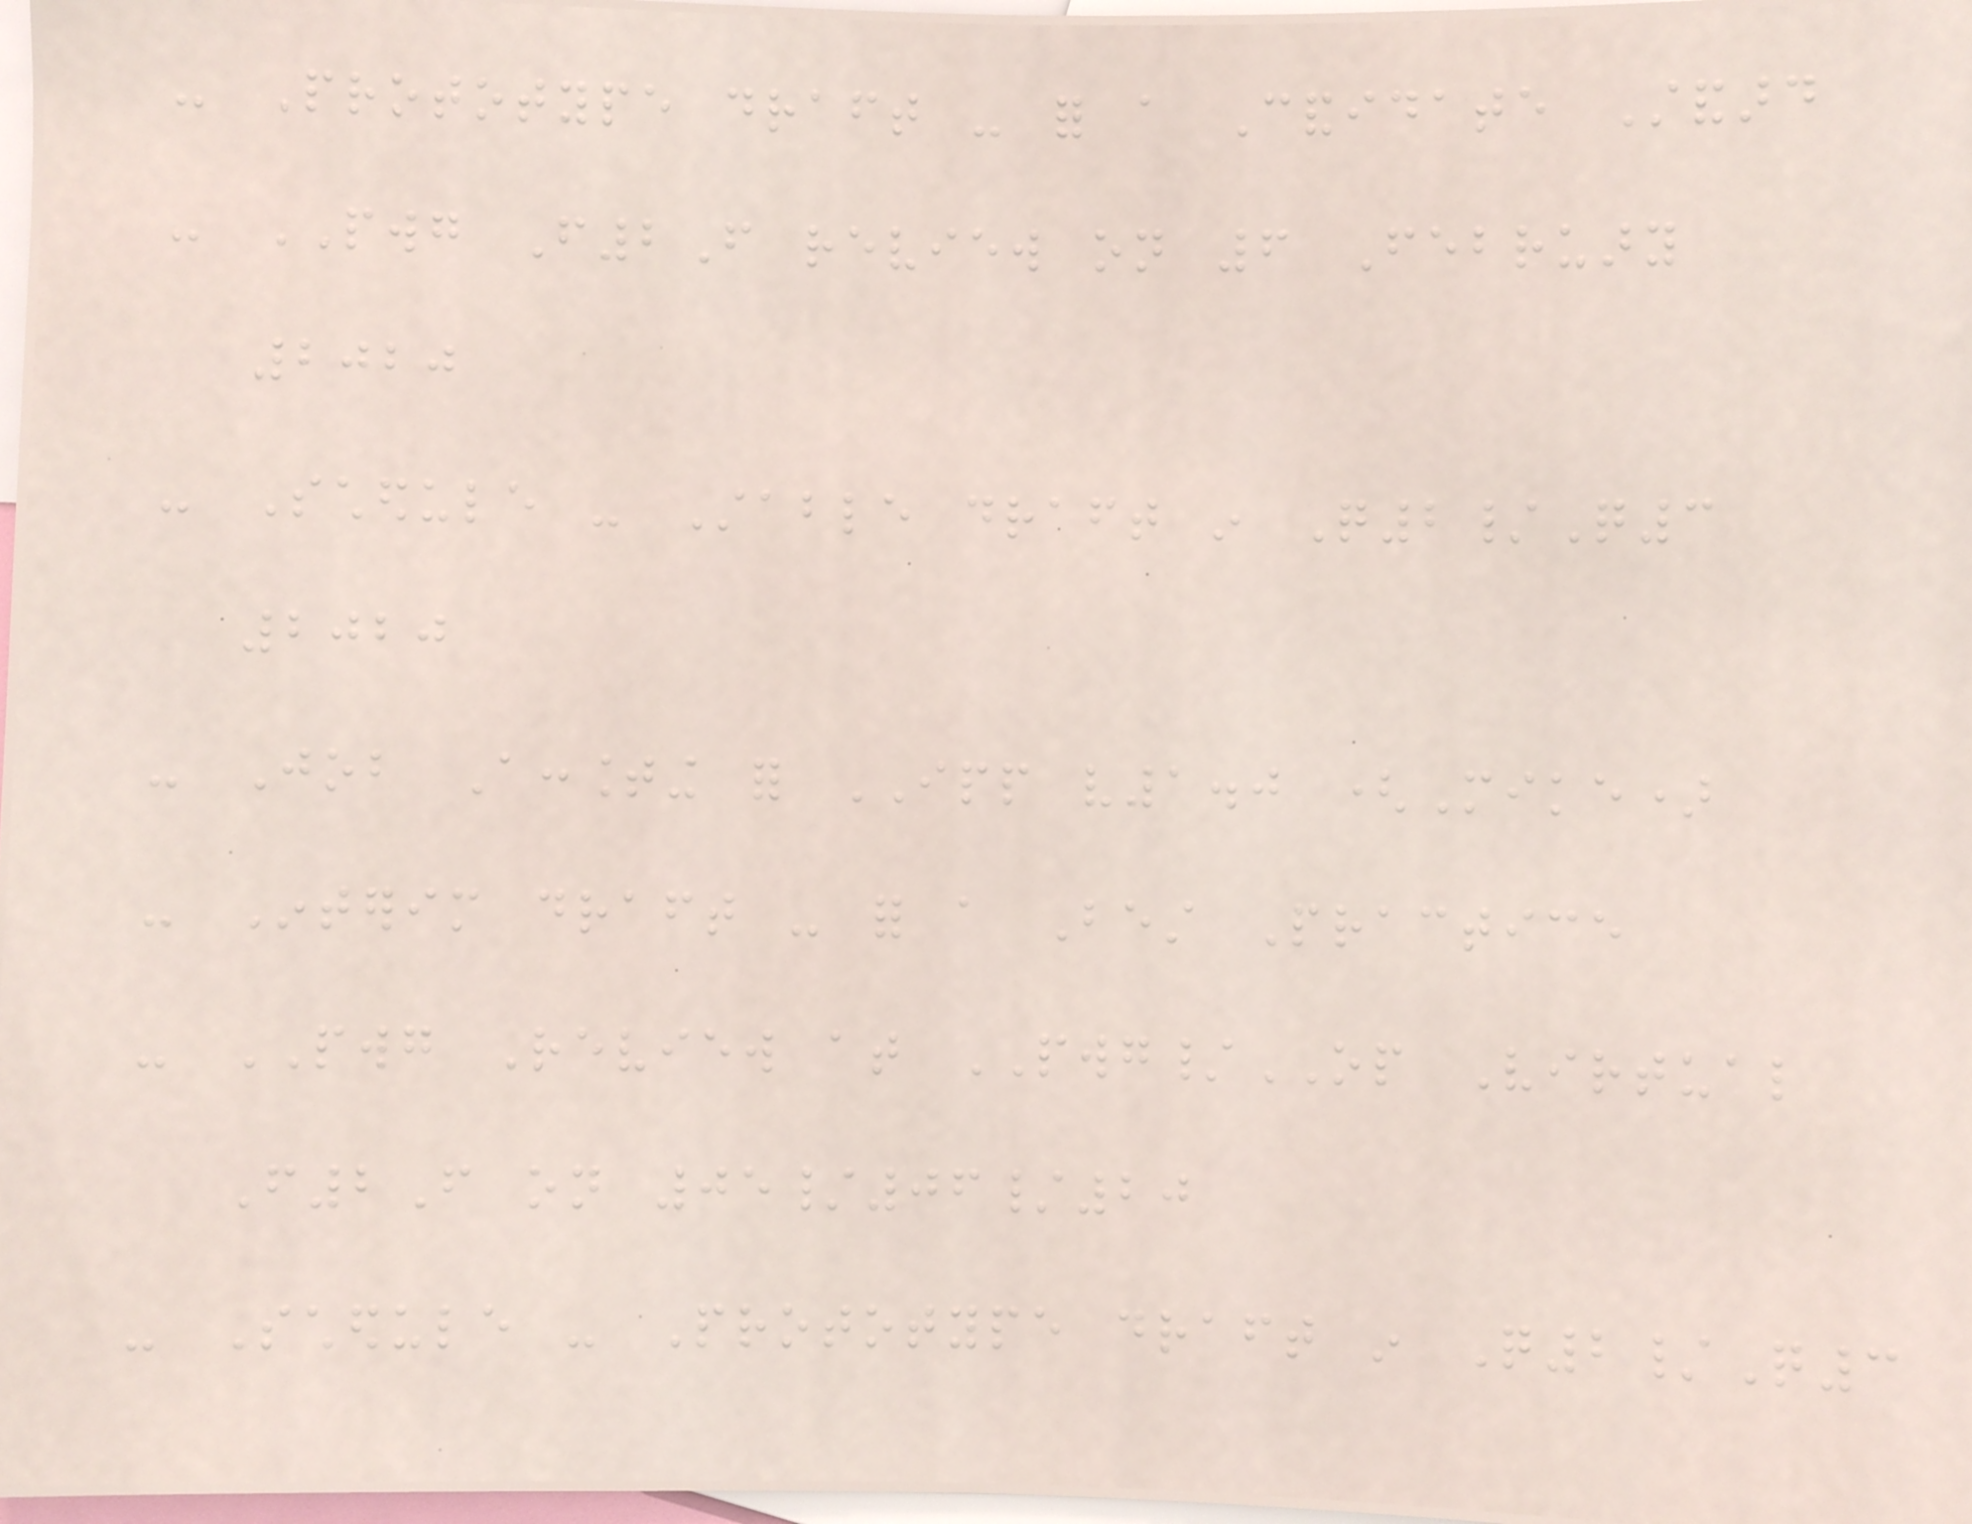- Prototype draft - for a Candidate Standard
- PWG F2F review on 6 February
2020
- Schedule - Stable draft in Q2/Q3
2020
- Job Accounting for IPP v1.0 (Mike)
- Interim draft - for a Best Practice
- PWG Review at PWG/OP Virtual
F2F on 05/06/20
- Schedule - Prototype draft in Q2/Q3
